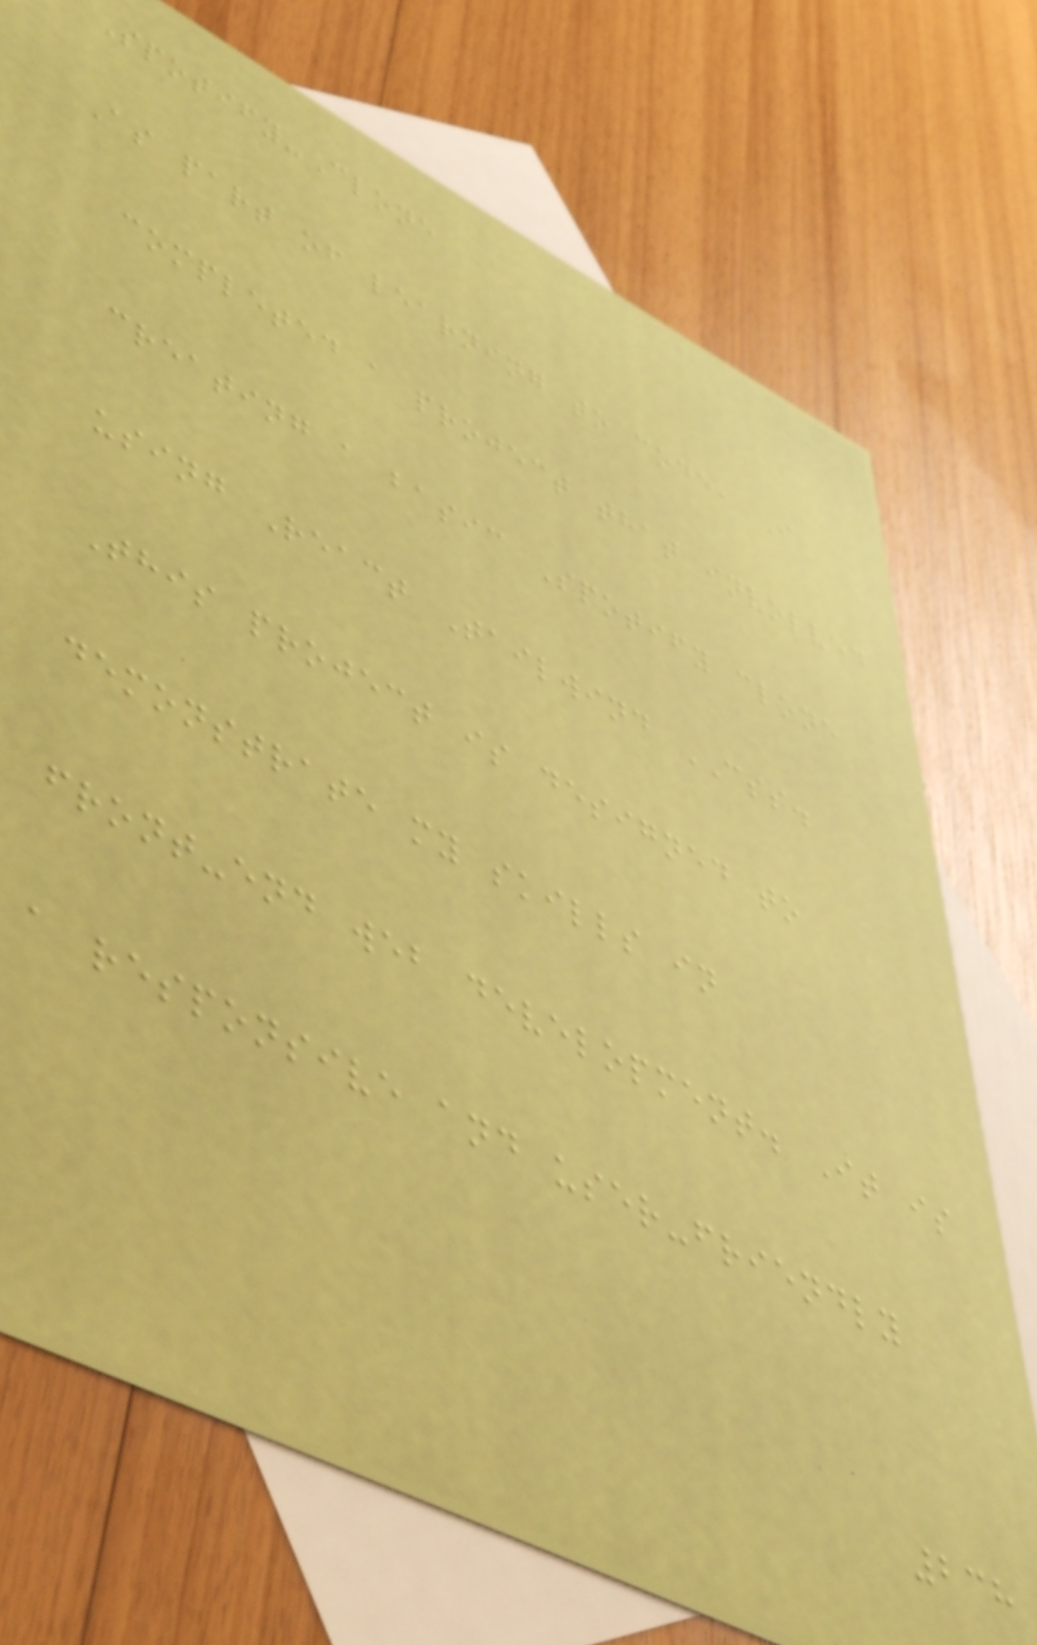Spotify-Clone
As part of learning to code, I
completed a project that involved
creating a basic Spotify clone
using React Tailwind CSS.
This project is designed to
demonstrate my skills in
front-end web development. It is
a responsive and user-friendly
238
